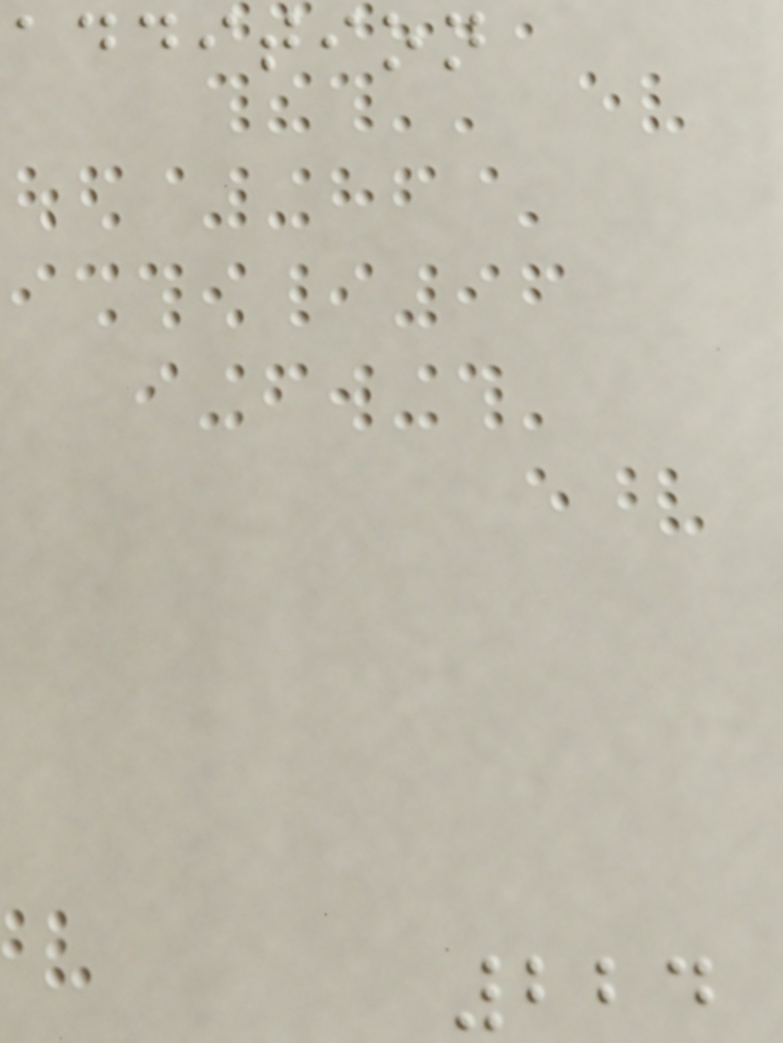addition
224
